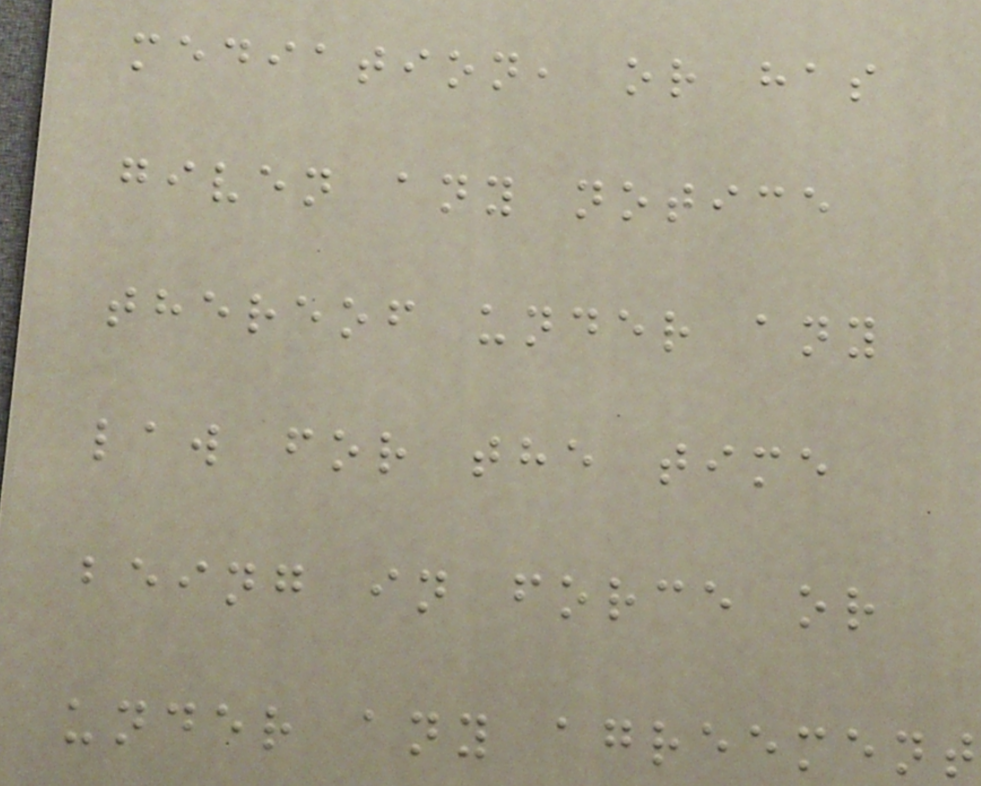mediation, or has
given any notice
thereof under any
law for the time
being in force or
under any agreement
